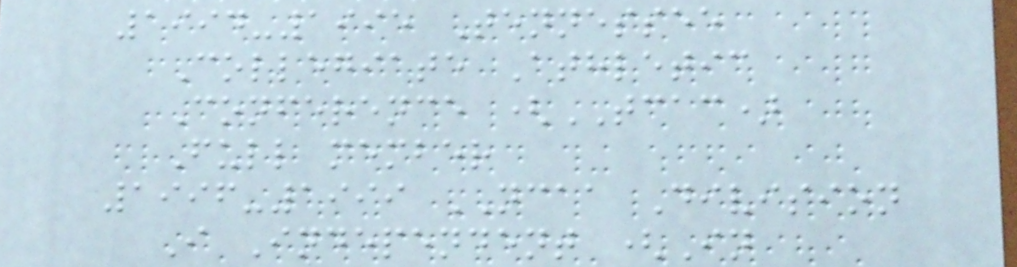1994-1995 Tennessee
Collegiate Athletic
Conference (TCAC)
Full member
1996-1999 NCAA Division
I Independent (In
